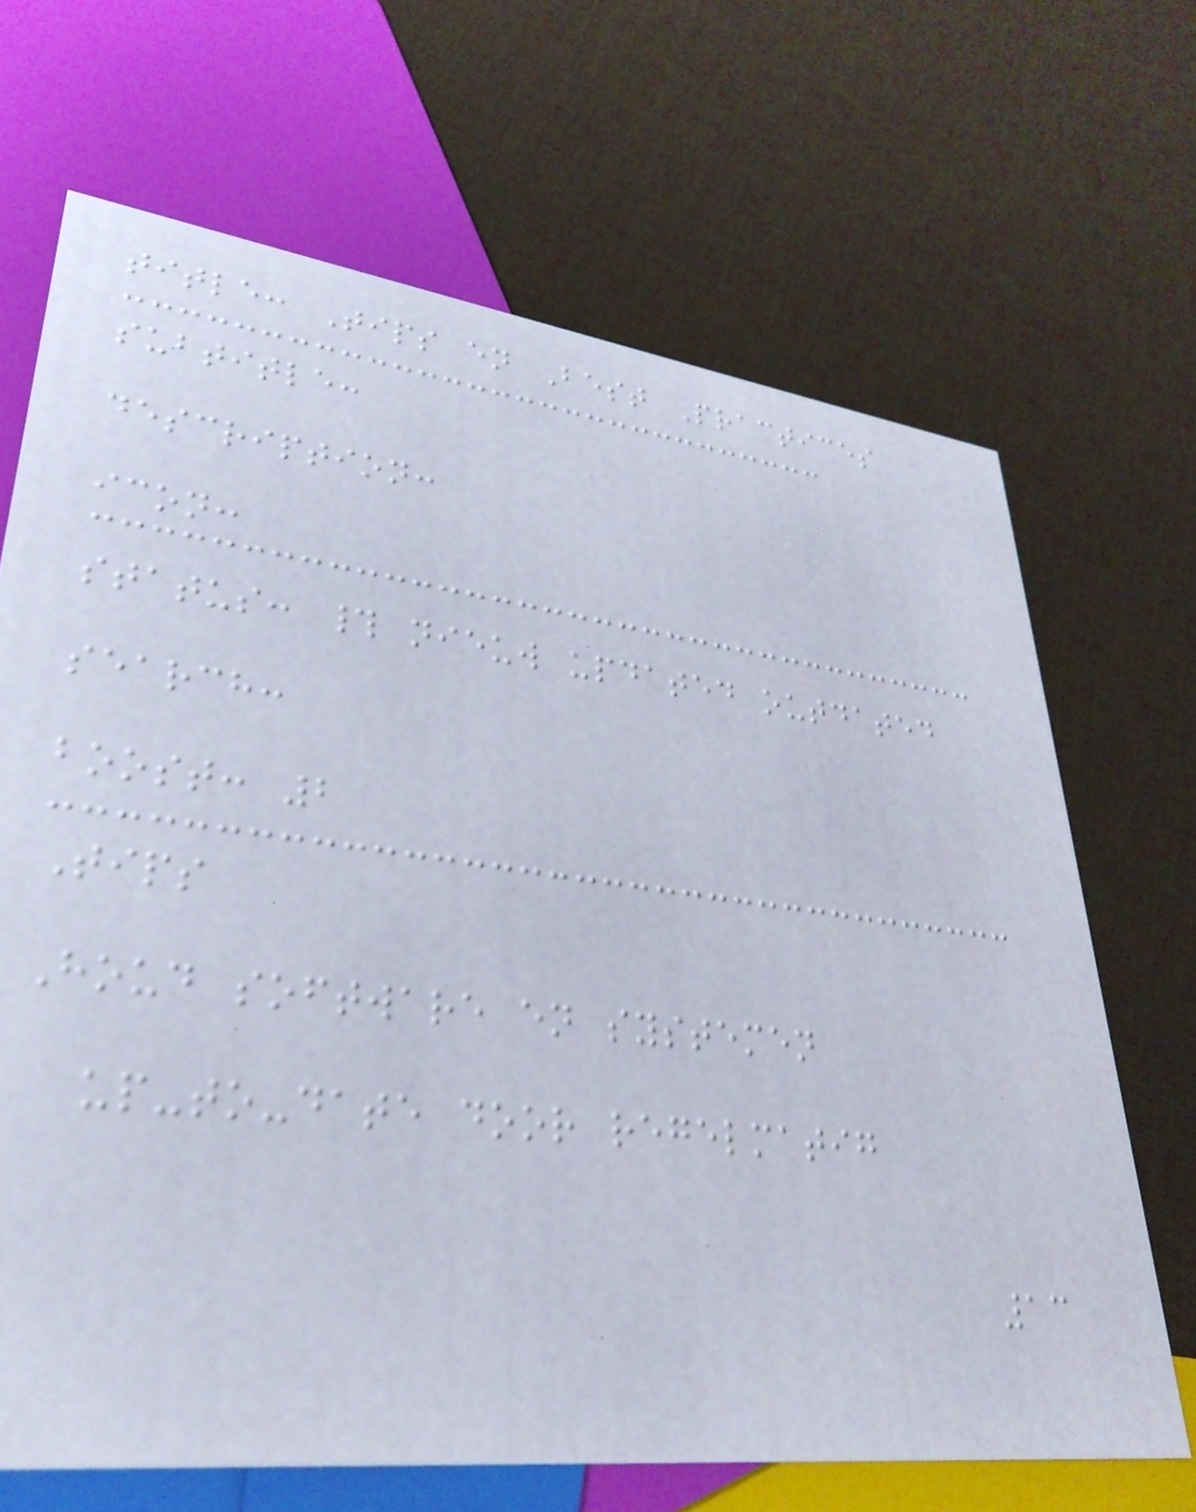title: Tips en Best Practices
subtitle:
description:
icon:
status: # nieuw updated outdated
search:
boost: 2
Tips
Houd software en systemen
up-to-date door regelmatig
13
